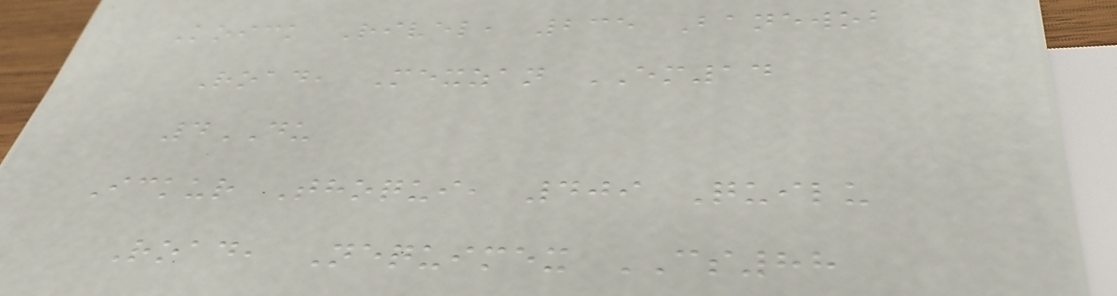Koick Rivel, 235 Banewob
Road, Mexzan EM14
4DU
Ickur Thoqui, 409 Quilu
Road, Nequimex CS88
